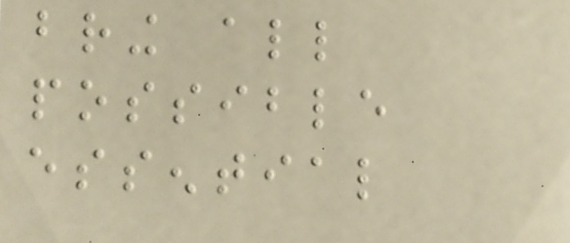bring all
possible
essential
